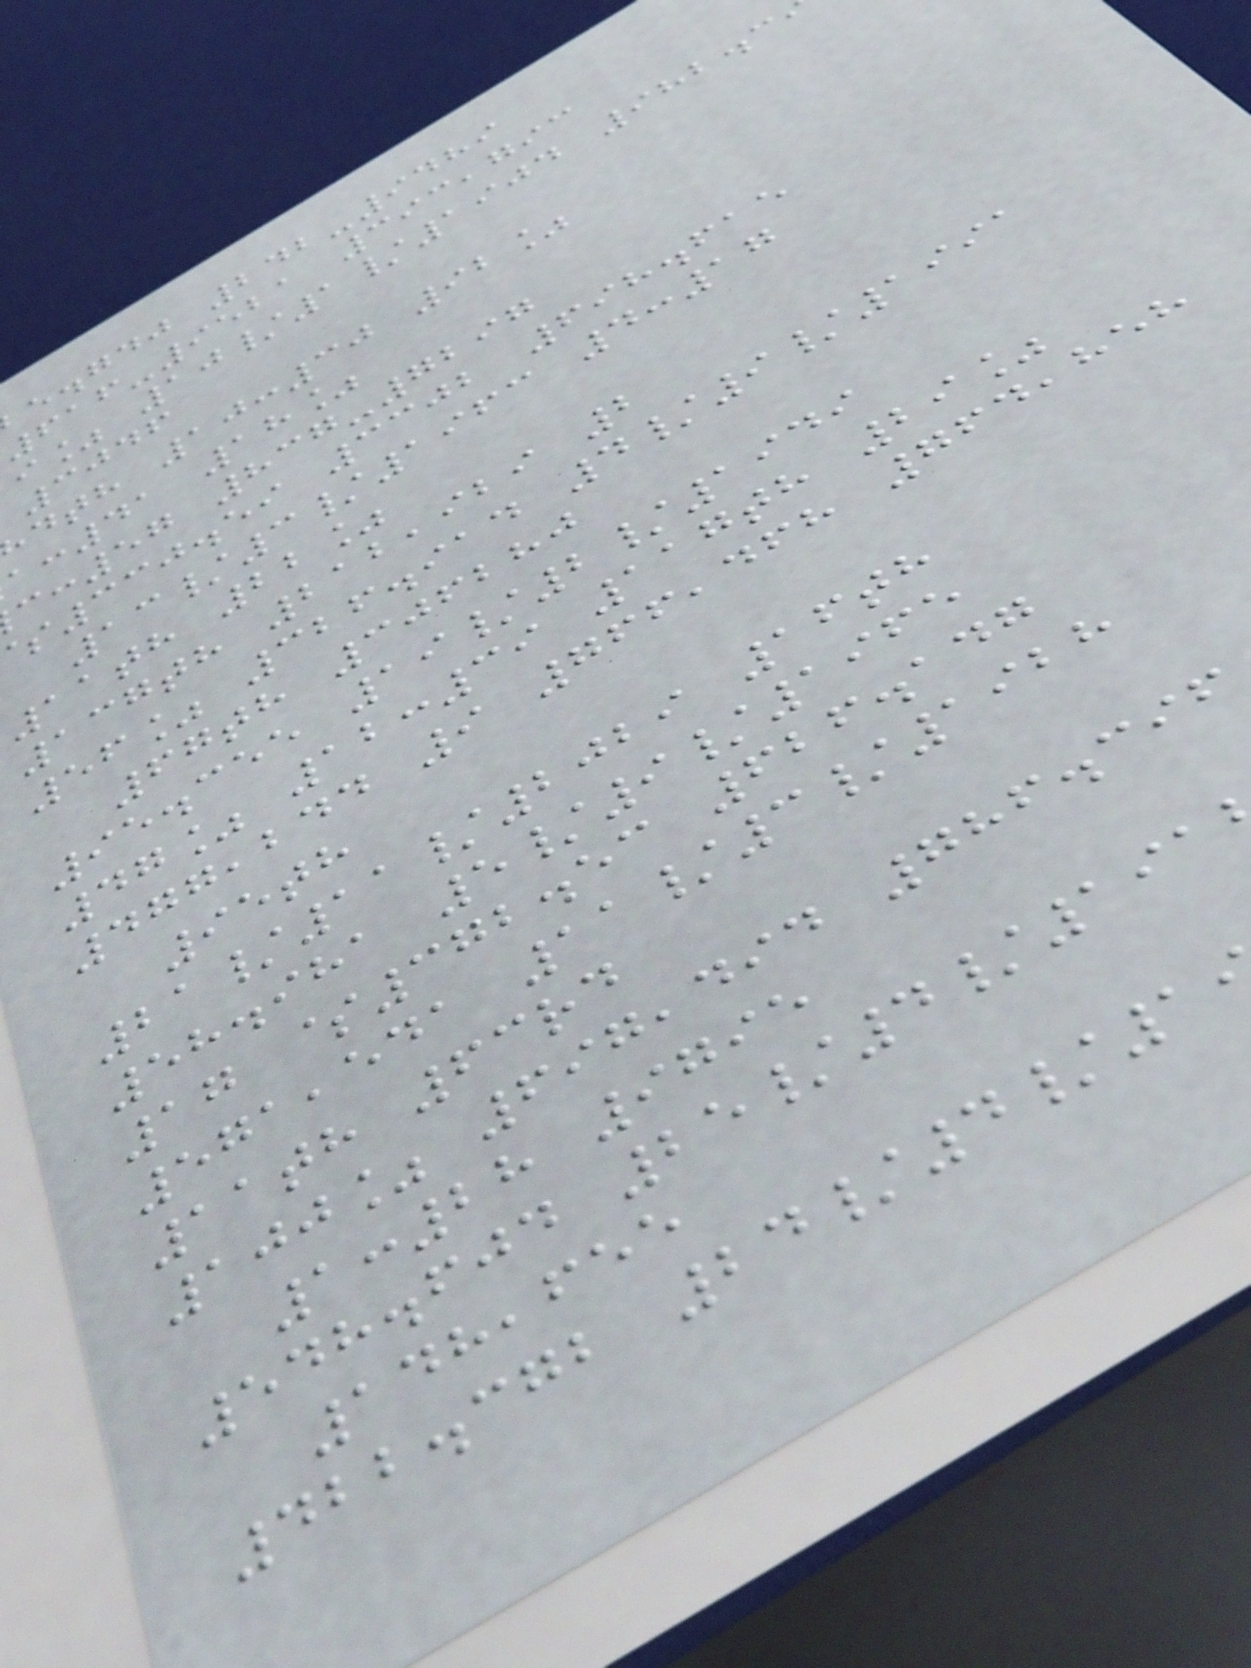e.gdj 242-9489
616-9521 393,793
i% 10/1/1904 982.3
3046
dth 10:30 92%
:41 18%
:57 837-7297
330.59 3302 698.615
13/3/1963 4:17
11th 22%
137th 212,929 2
56% 326.914 4/9/1991
67th 306280
95.355 19/2/1949
47% 12:39 117th 29%
477,244 9 766,468 764,858
95th
21/11/2029 16th
58.981 5/9/1965
17 $372.53 626.147
571,541 11/3/1928
11th 63rd
100% 697,494 786.396
1:28 9795
548.604 25/4/191
148,655
422.372 24/4/1
